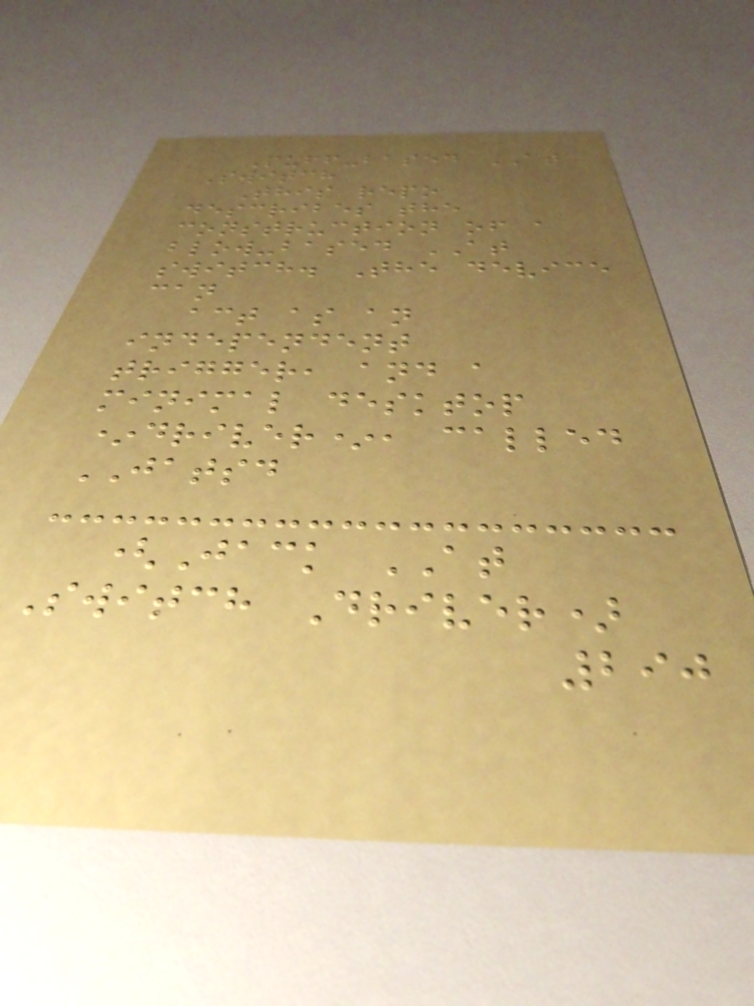Puff-based AT
Switch
This repo
describes the
construction of a
blow-based AT
switch. The device
can
act as an
independent
trigger, and a
minimal desktop
*driver*, called
JATSD
(Jack AT
Switch Driver)
290
